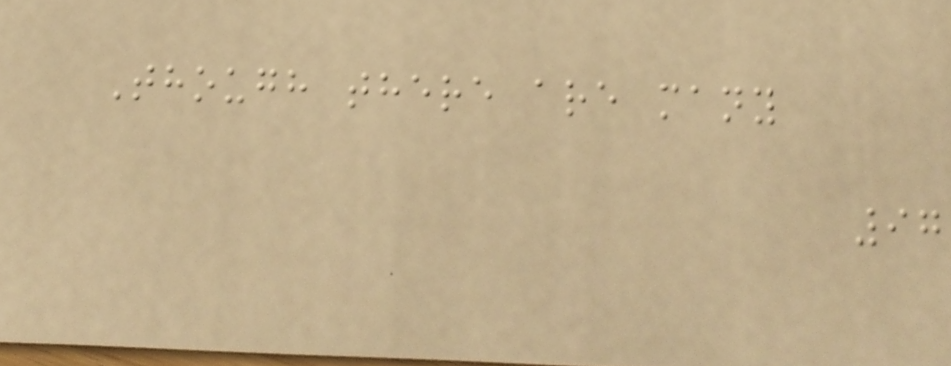Though there are many
97
